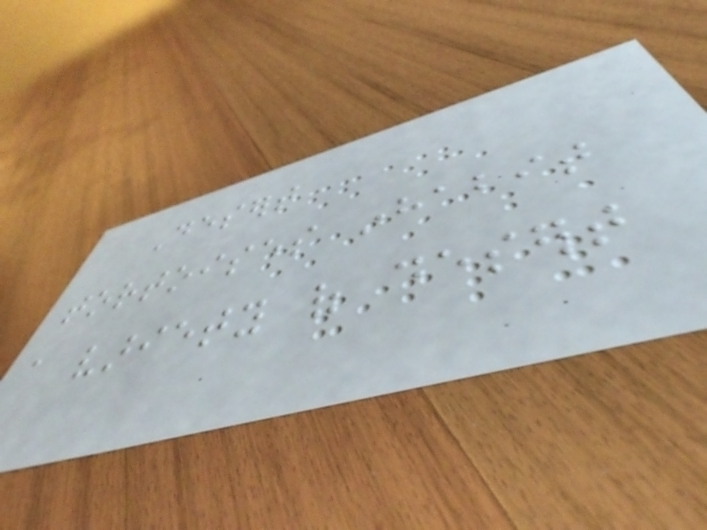Desert
tortoises inhabit
a variety of desert
